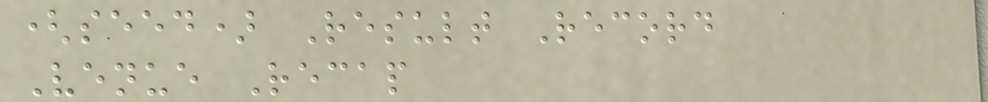(seed) Result Record
Venue Recap
